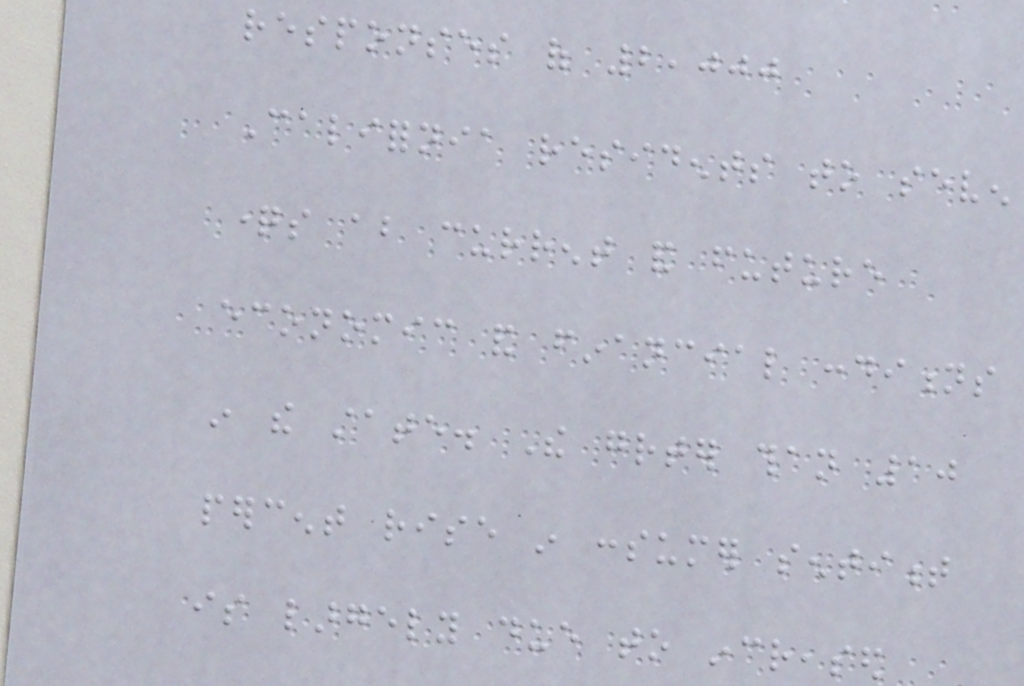responses of 2,000
California residents to seven
questions about current and future
economic and financial conditions
in the state. The greater than 10
percent rise in consumer sentiment
is largely due to increased
